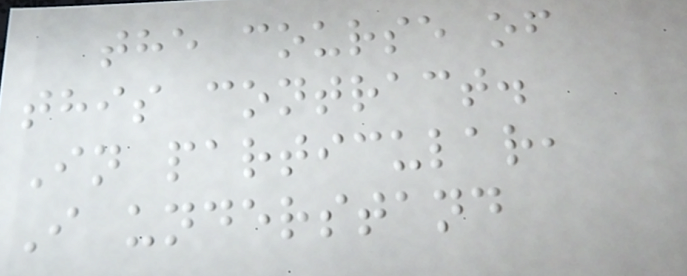the course of
this contract.
In particular,
I understand
